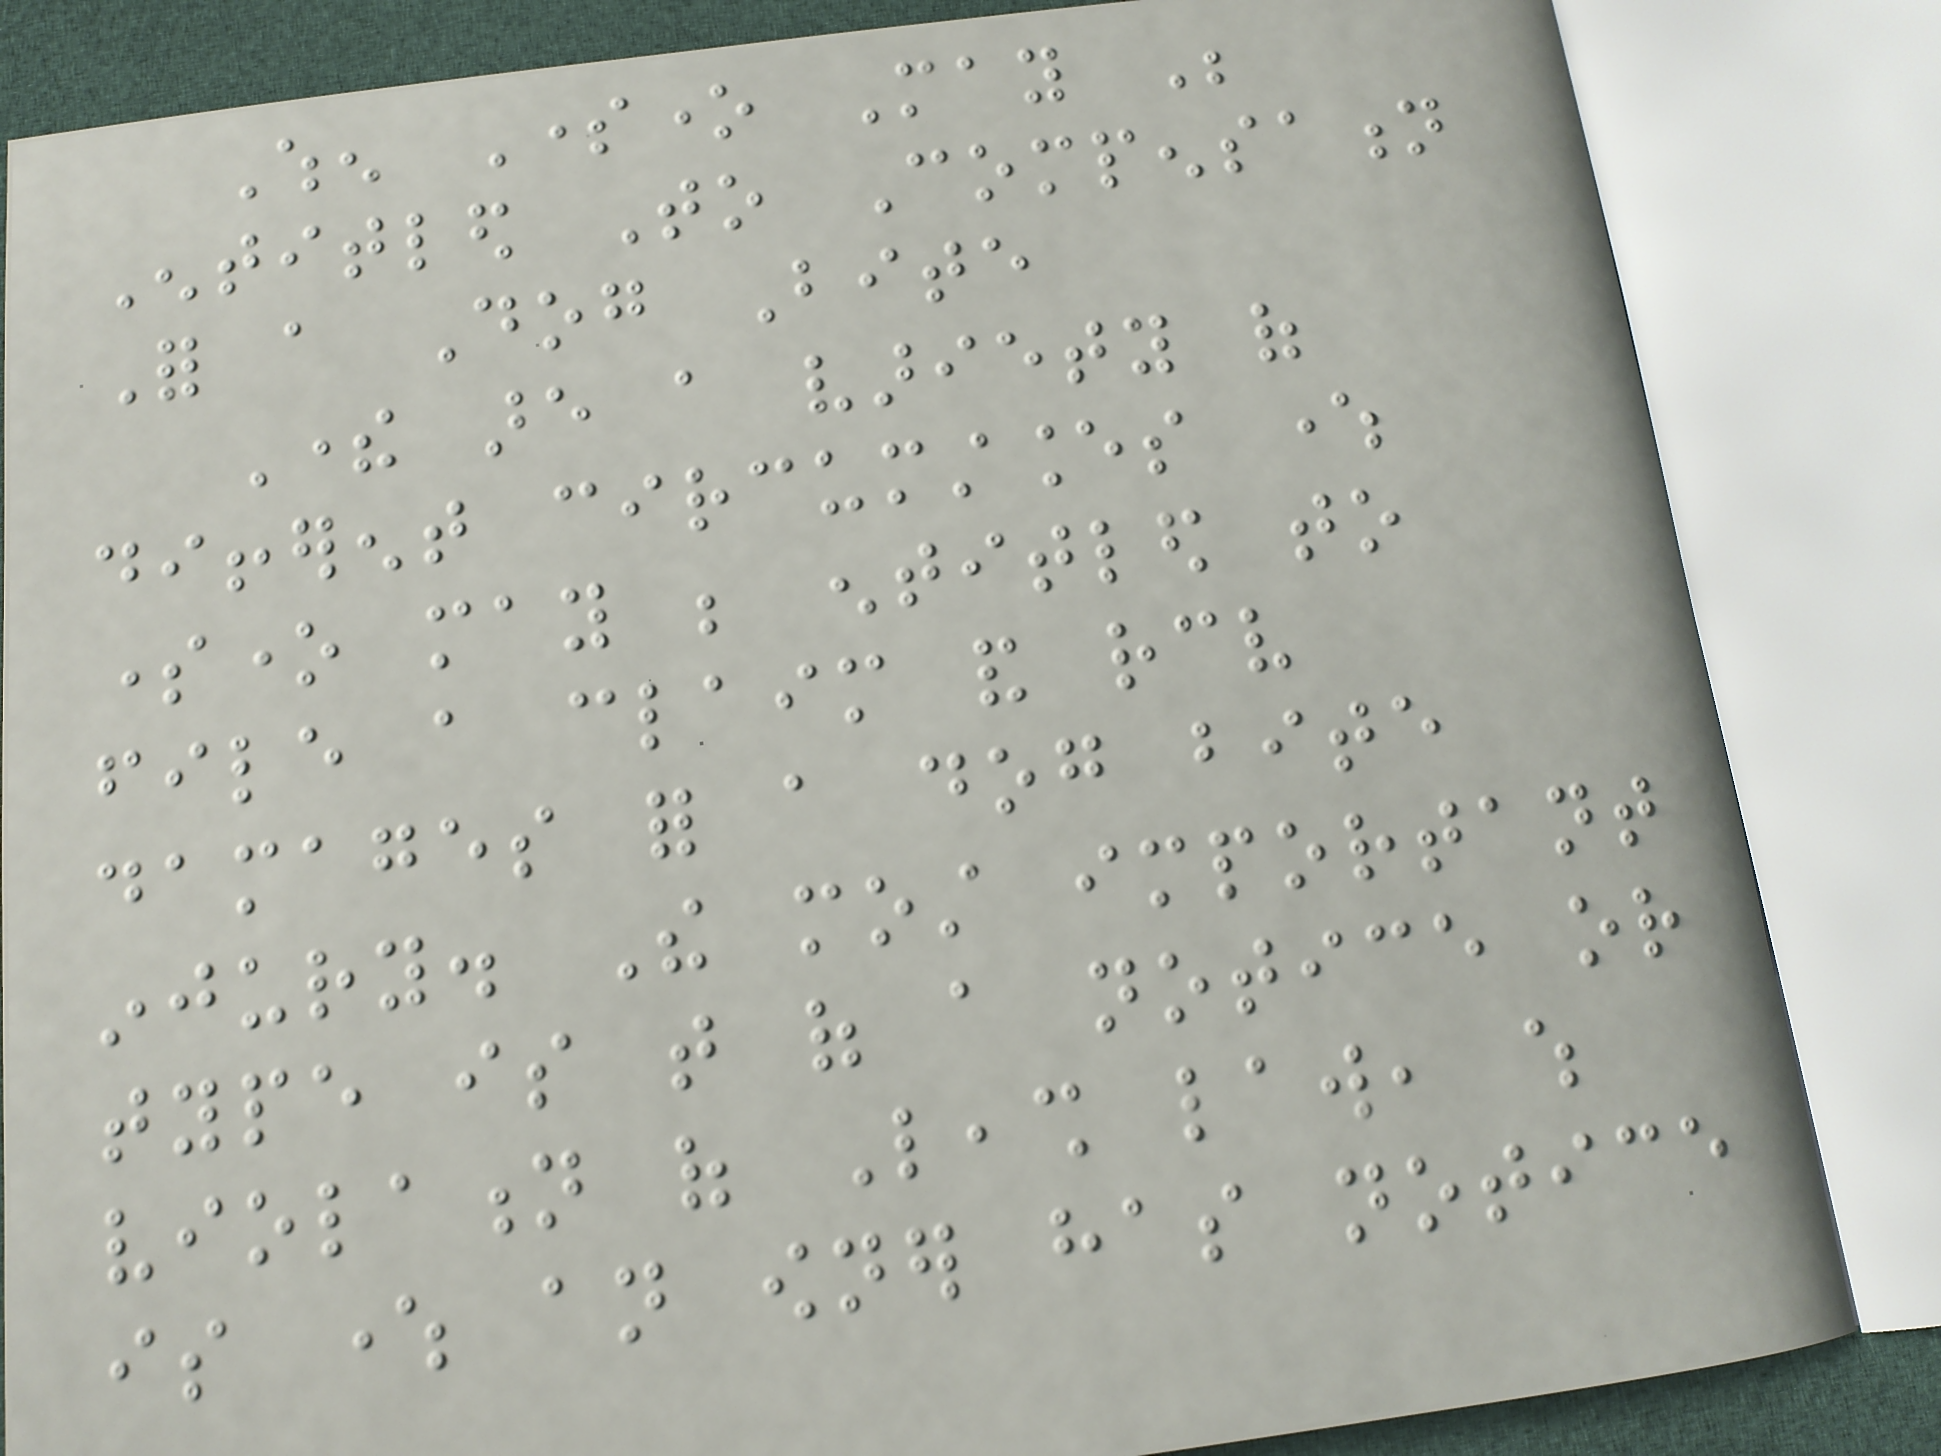When Someone May Be
Entitled To Compensation
For a Dog Bite
There are a variety of
different circumstances where
someone may be entitled to
file a claim and receive
damages for a dog bite
injury. The most important
type is that of a notice or
violation of Leash law, which
is where an owner has notice
